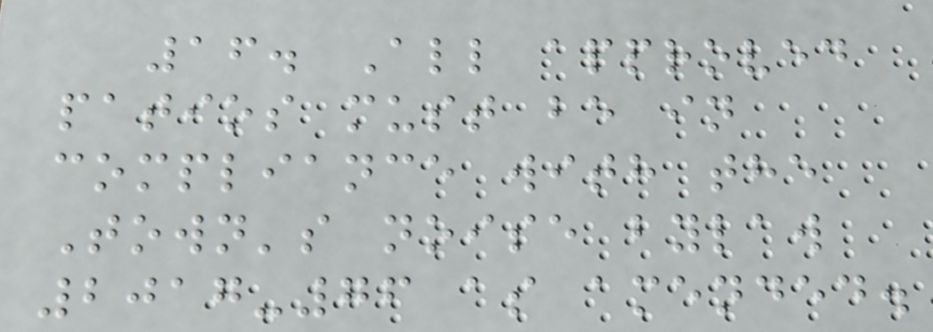16. All approved
patios must be in
compliance with the
Town's noise bylaw
2017-76 as amended.
